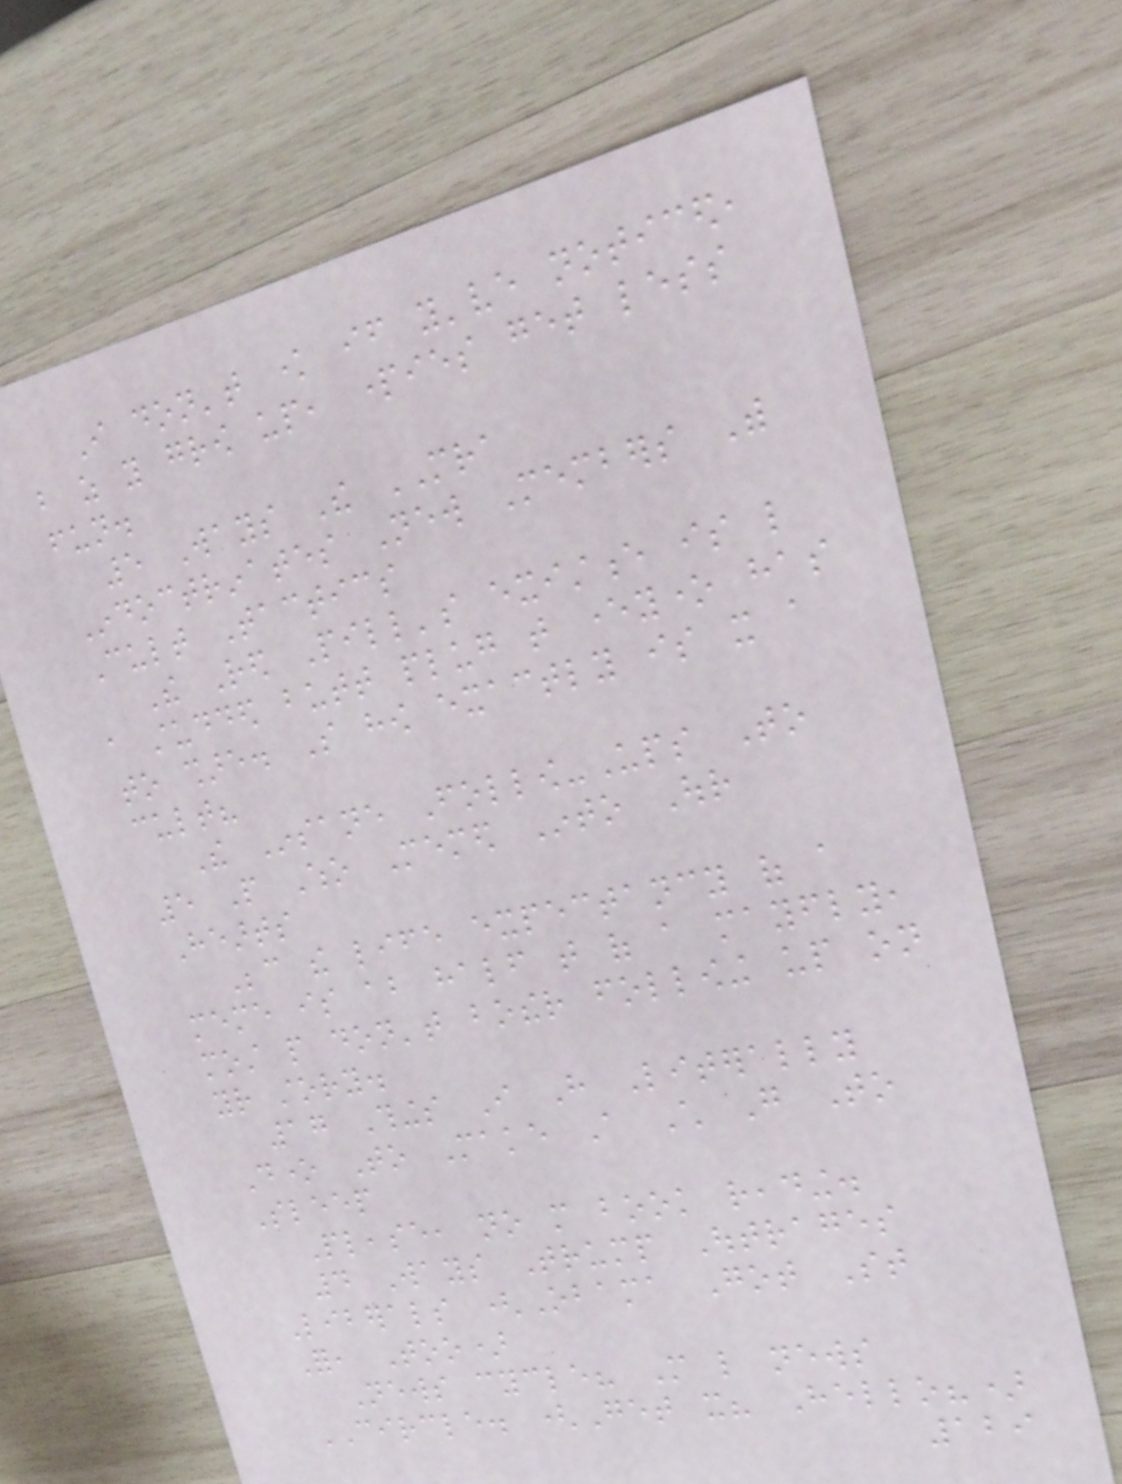I don't know if you've noticed,
but as you grow up, parties get less
fun.
5 Ways The MRA
Indoctrinates New Members With
Cult Tactics
The Red Pill's existence is like
a studded butt plug that everyone has
to share. So how exactly is it a
cult?
The Insane Follow-Ups To
5 People Who Memed Into Our
Hearts
Because the life expectancy of a
meme is about half that of a mayfly,
most people don't bother following up on
your story.
17 Things I Have Literally
Done To Make A Child Go To
Sleep
Please, no more book reading.
4 Ways Trump Outrages
Liberals (Obama Got St
For, Too)
News cycle? More like news
CIRCLE. (Get it? Hello?)
129
